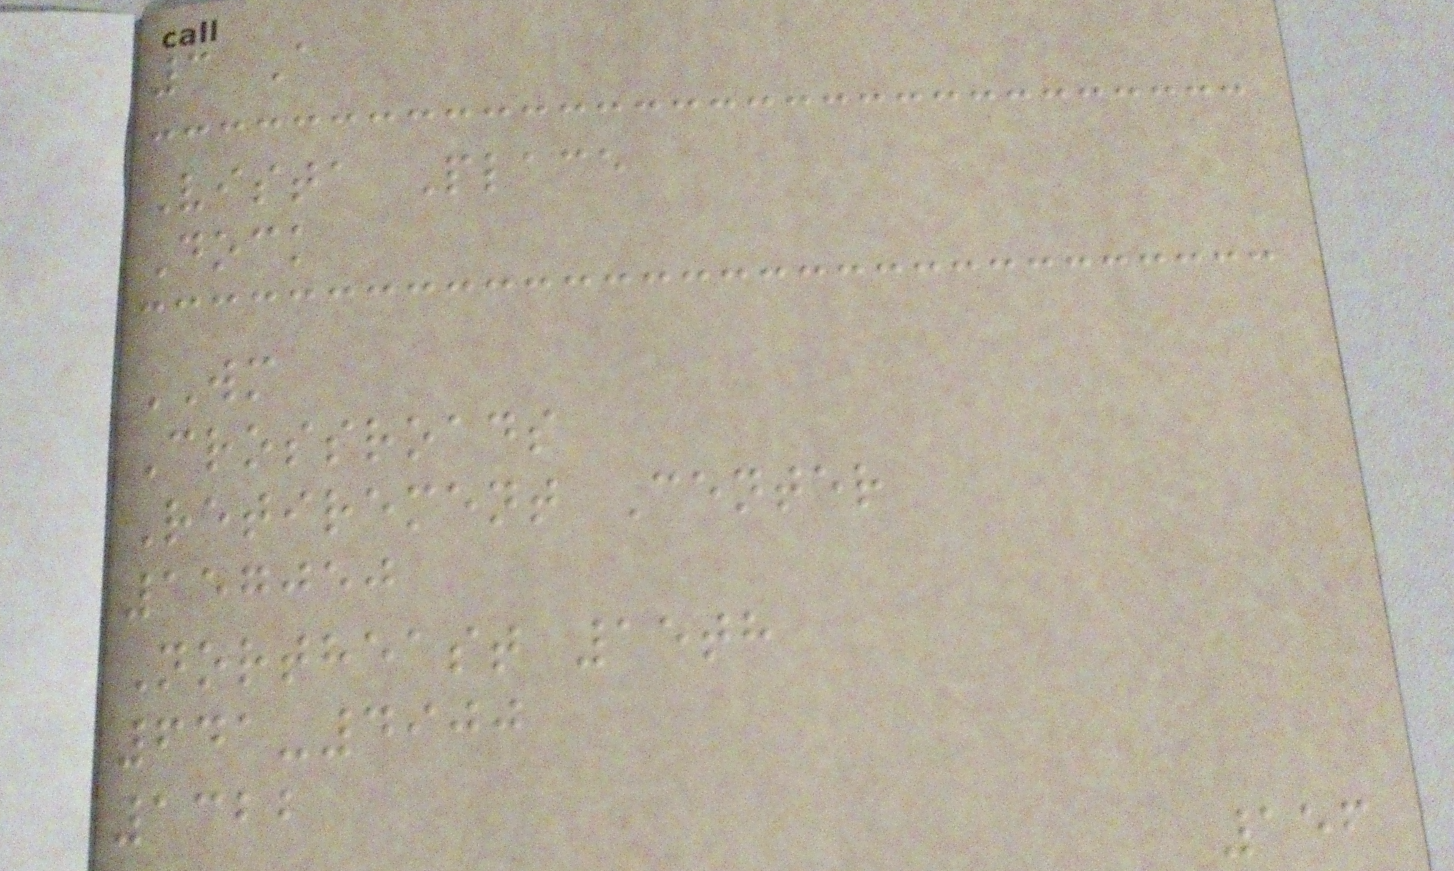3 A
Vista Place
Dock
WM
Crossroads
Retirement Center
157050
Northeast 15th
641-4900
1322
156
